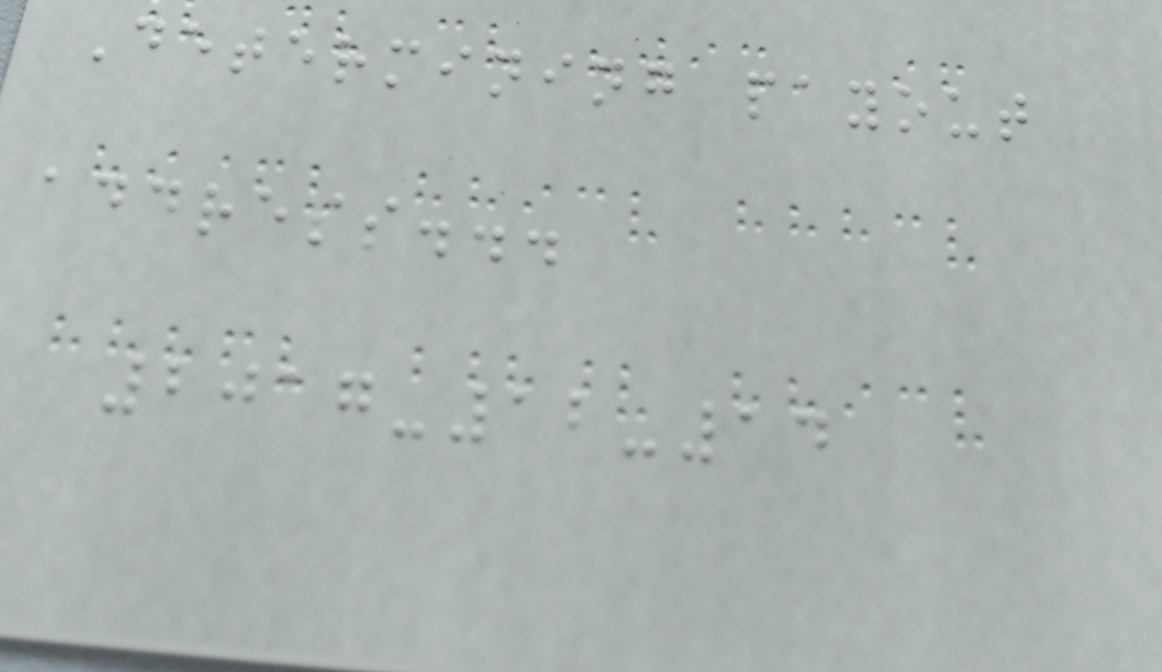Determining payout
address...
2017-12-14
